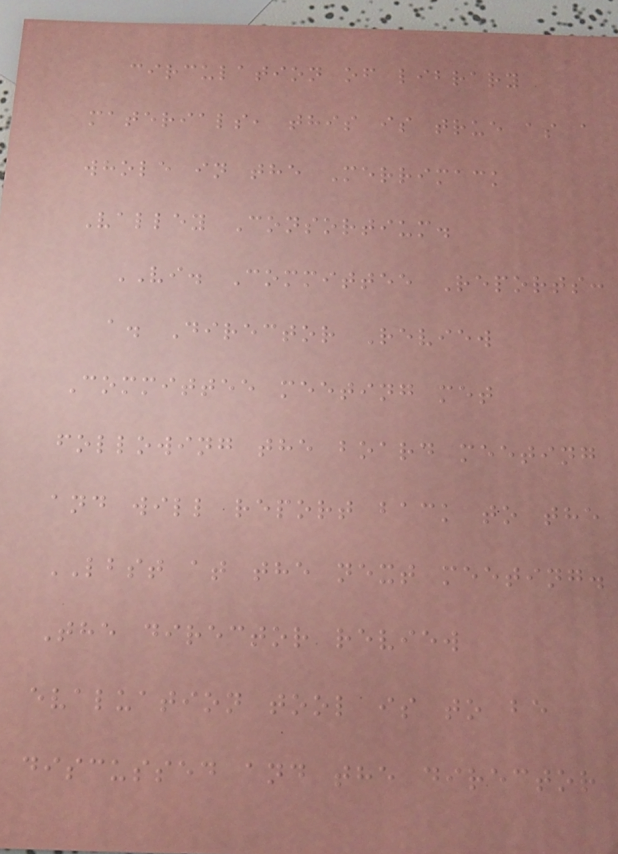circulation of library
materials, this is true as a
whole in the Merrimack
Valley Consortium.
VI. Committee Reports:
a. Director Review
Committee meeting met
following the board meeting
and will report back to the
LBST at the next meeting.
The director review
evaluation tool is to be
discussed and the director
